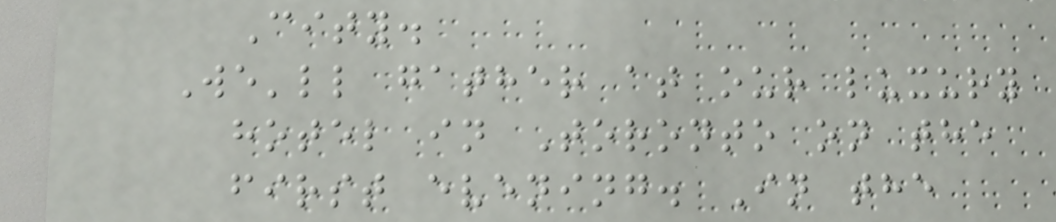City.
We'll gather at our luxury
hotel in Toronto on the
first evening. In the
